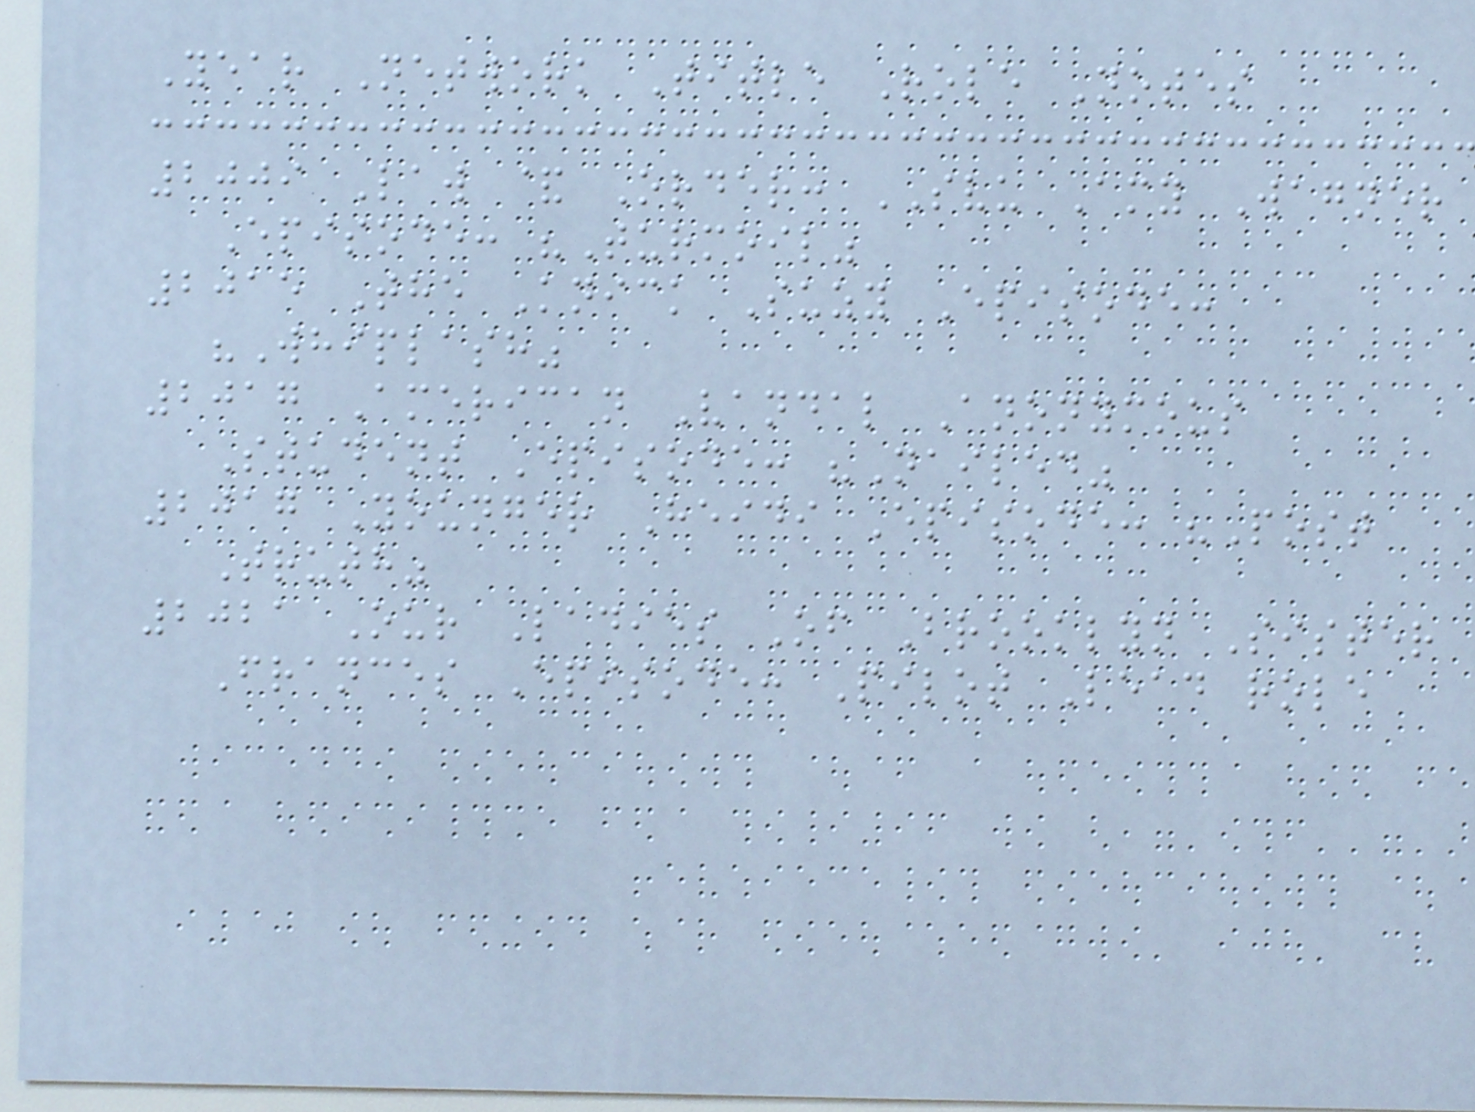Year Network Title Role Notes
2009 Law & Order: SVU Amy Wagner
Episode: "Turmoil"
2015 The Knick Suzy Episode:
"Whiplash"
2017 American Vandal Anonymous
Student Episode: "Nailed"
2017 Younger Heidi Episode: "Post
Truth"
2021 Our Ladies Of Brooklyn Sister
Frances Episode: Pilot Lead role
